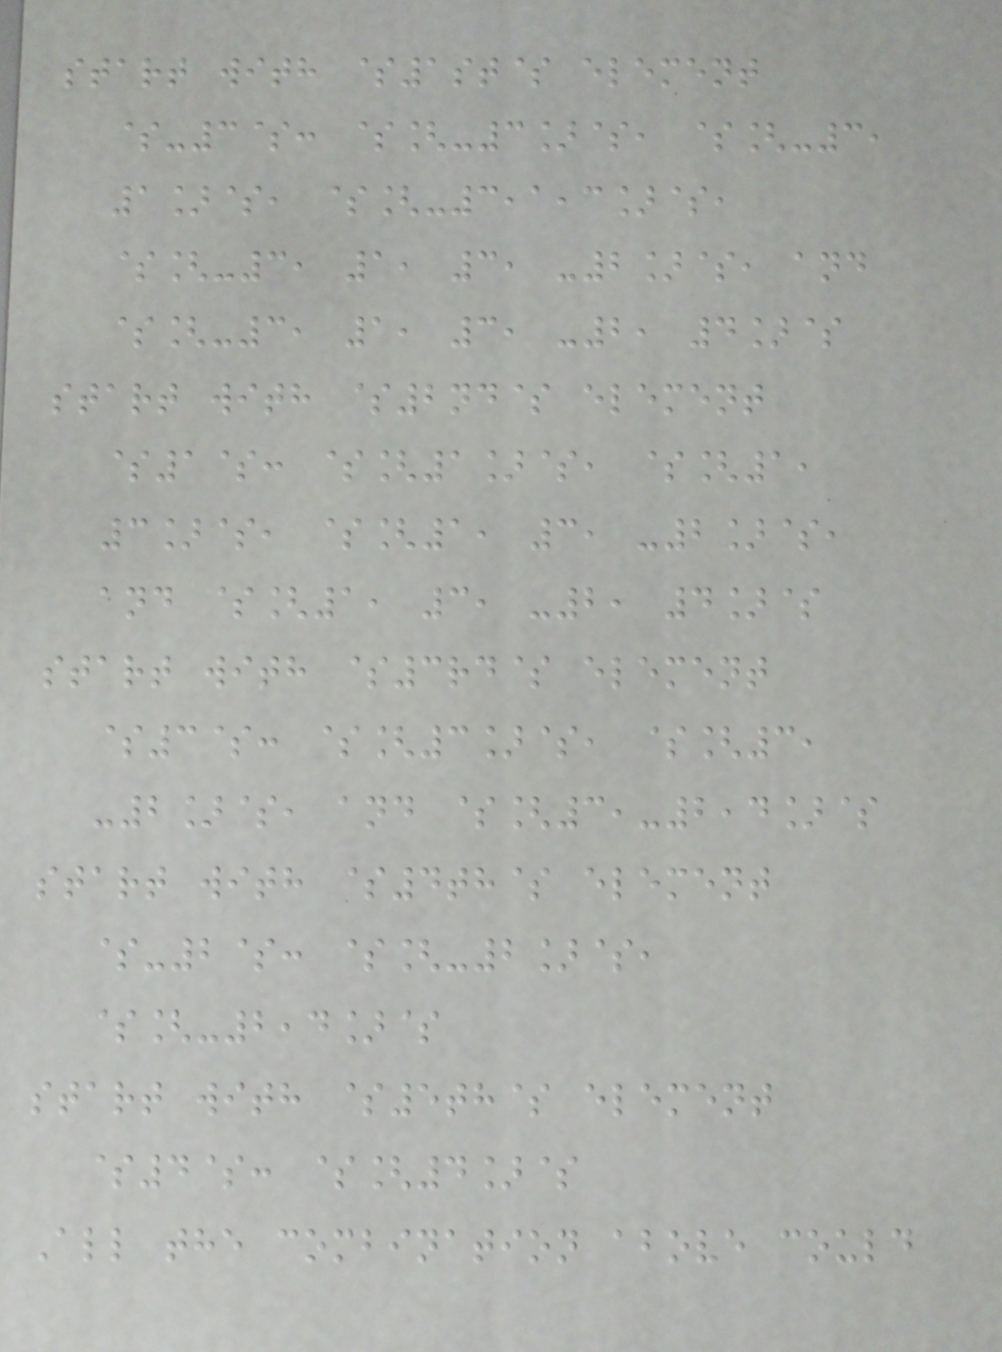start with $1st$ element
$-3$: $[-3]$, $[-3,
1]$, $[-3,1,3]$,
$[-3, 1, 3, -2]$, and
$[-3, 1, 3, -2, 4]$
start with $2nd$ element
$1$: $[1]$, $[1,
3]$, $[1, 3, -2]$,
and $[1, 3, -2, 4]$
start with $3rd$ element
$3$: $[3]$, $[3,
-2]$, and $[3,-2,4]$
start with $4th$ element
$-2$: $[-2]$,
$[-2,4]$
start with $5th$ element
$4$: $[4]$
All the combination above could
